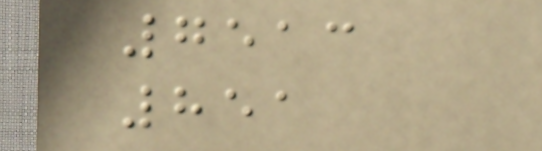7513
851
